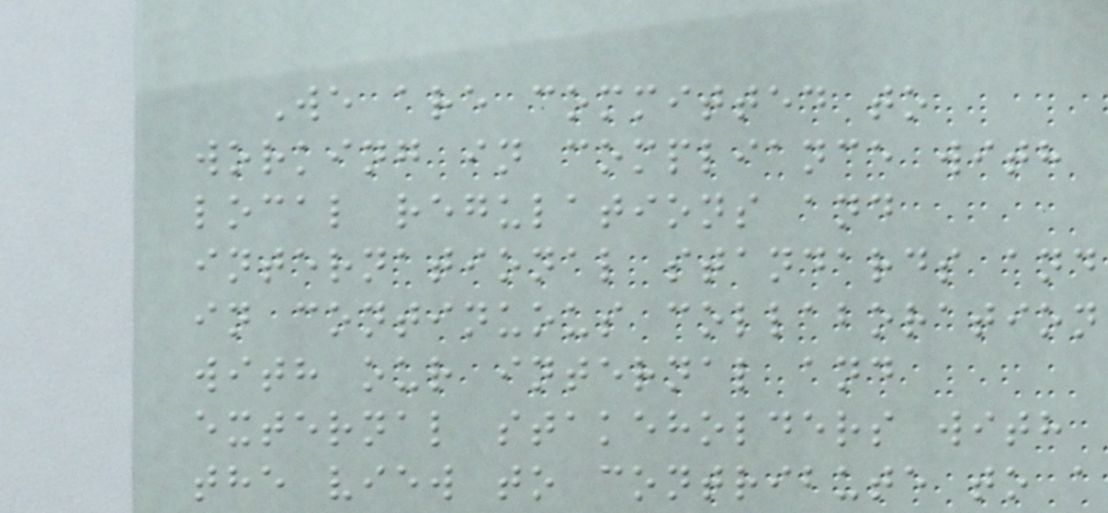We are committed to
working in compliance with
local regulations and
international standards and
in continuous collaboration
with our internal and
external stakeholders with
the view to contribute to a
